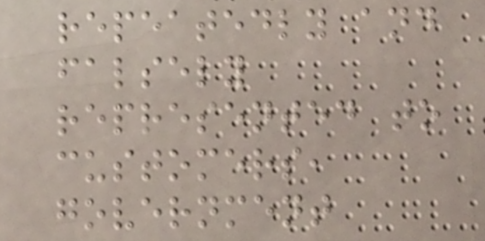repeatedly and
falsely
represented to
customers,
government
